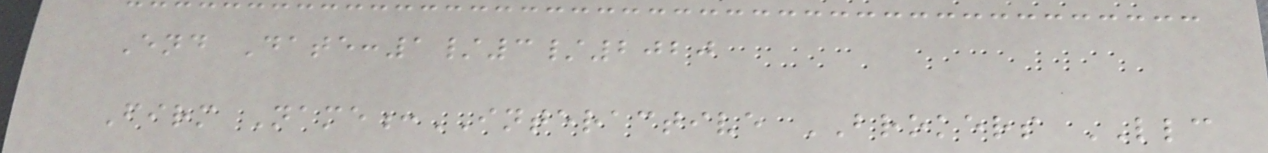End Date:1/3/2020
Firm Name:INTERACTIVE BROKERS LLC
